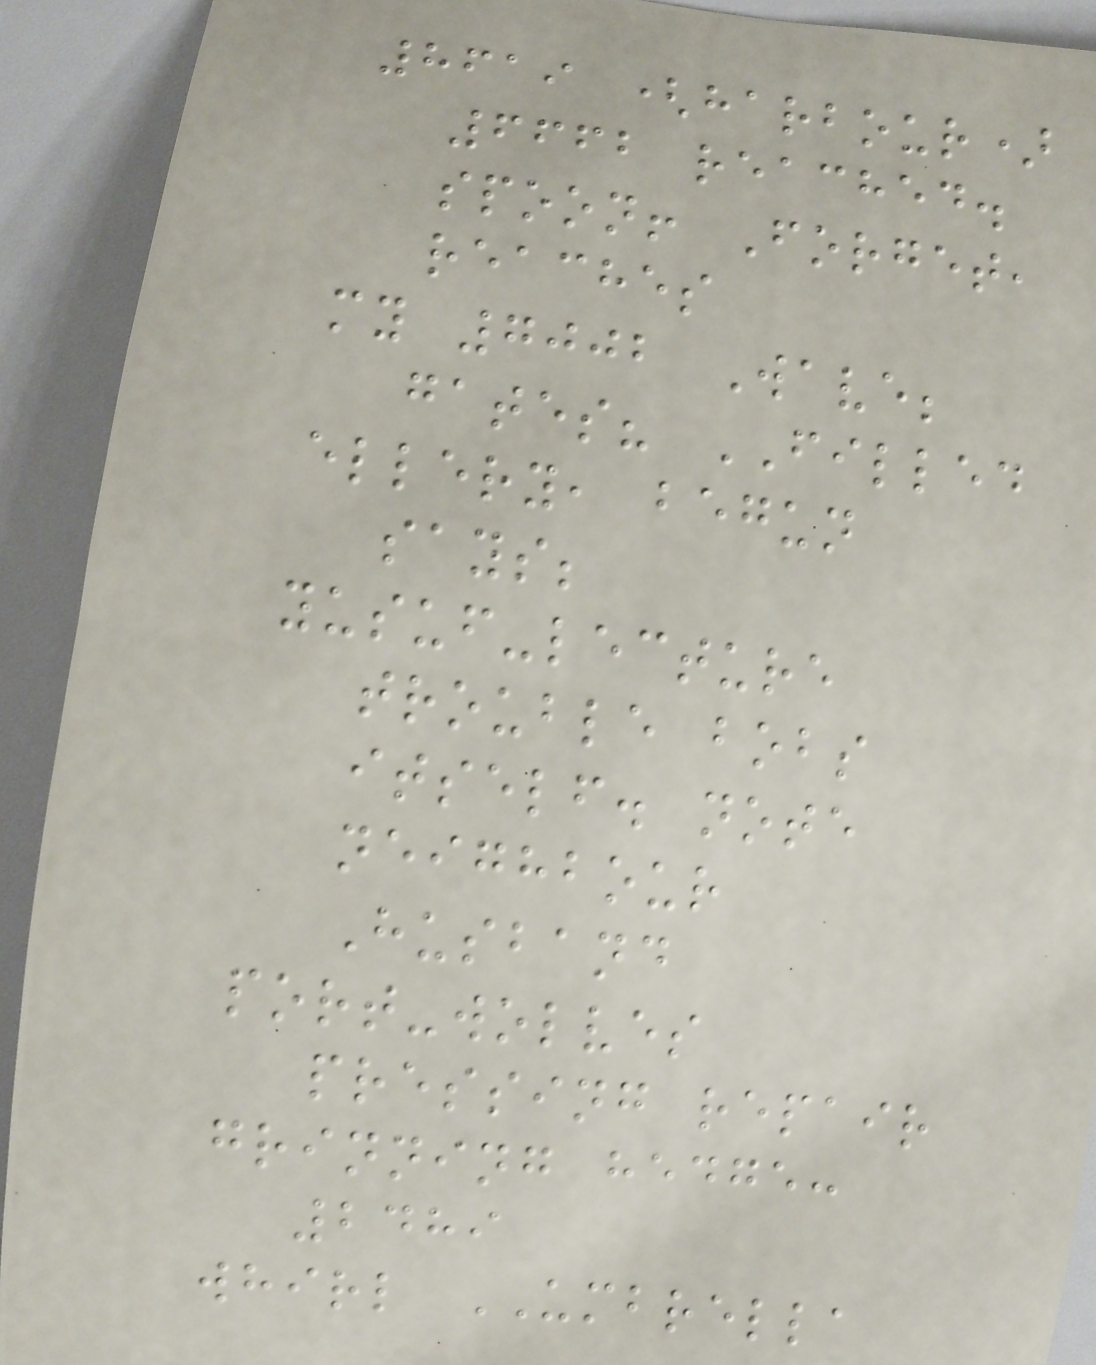8619 (harbour)
6662 reached.
spoon! Forget,
reaches
my 7002 Wave;
gates? FILLED
ellery, begun
says;
yusuf-lecture
trouble bobs
itself. note
neighbour
Husband
port-wolves
pressing repair
grinning hedge:
2489
whirl UMBRELLA
